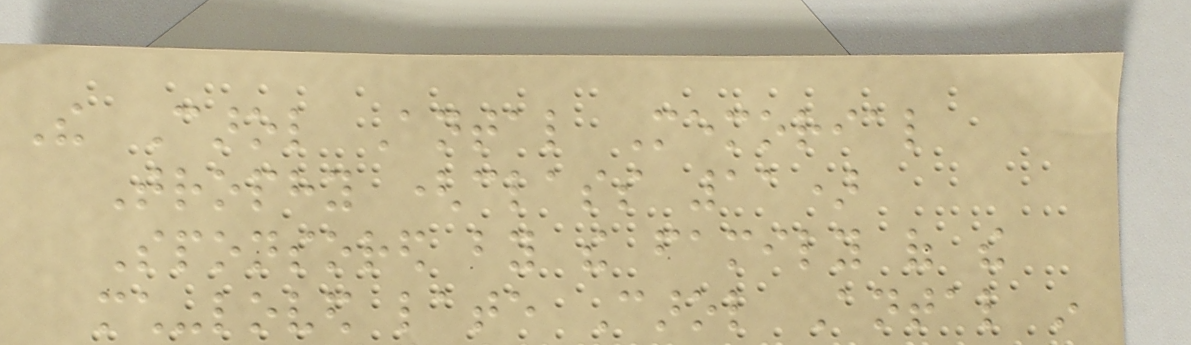The Carol Antal Memorial
Trophy (class 11)
Sponsored by the family of the
much-loved late Carol Antal in
